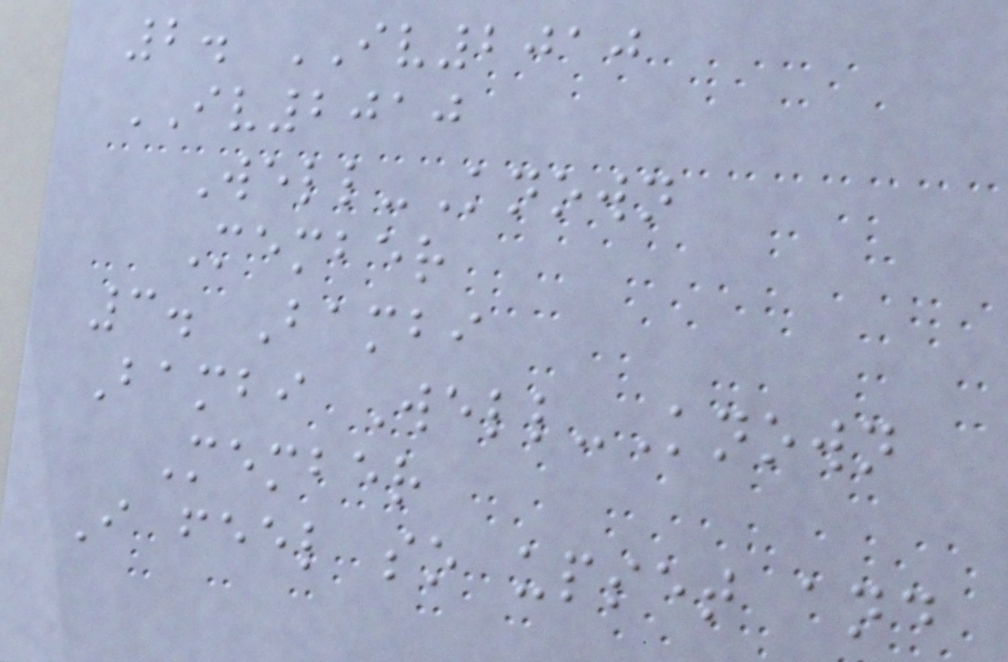2. IV2010
IV2010
Well-Known
Member
3. Bambi
Bambi Well-Known
Member
I feel so upset and
